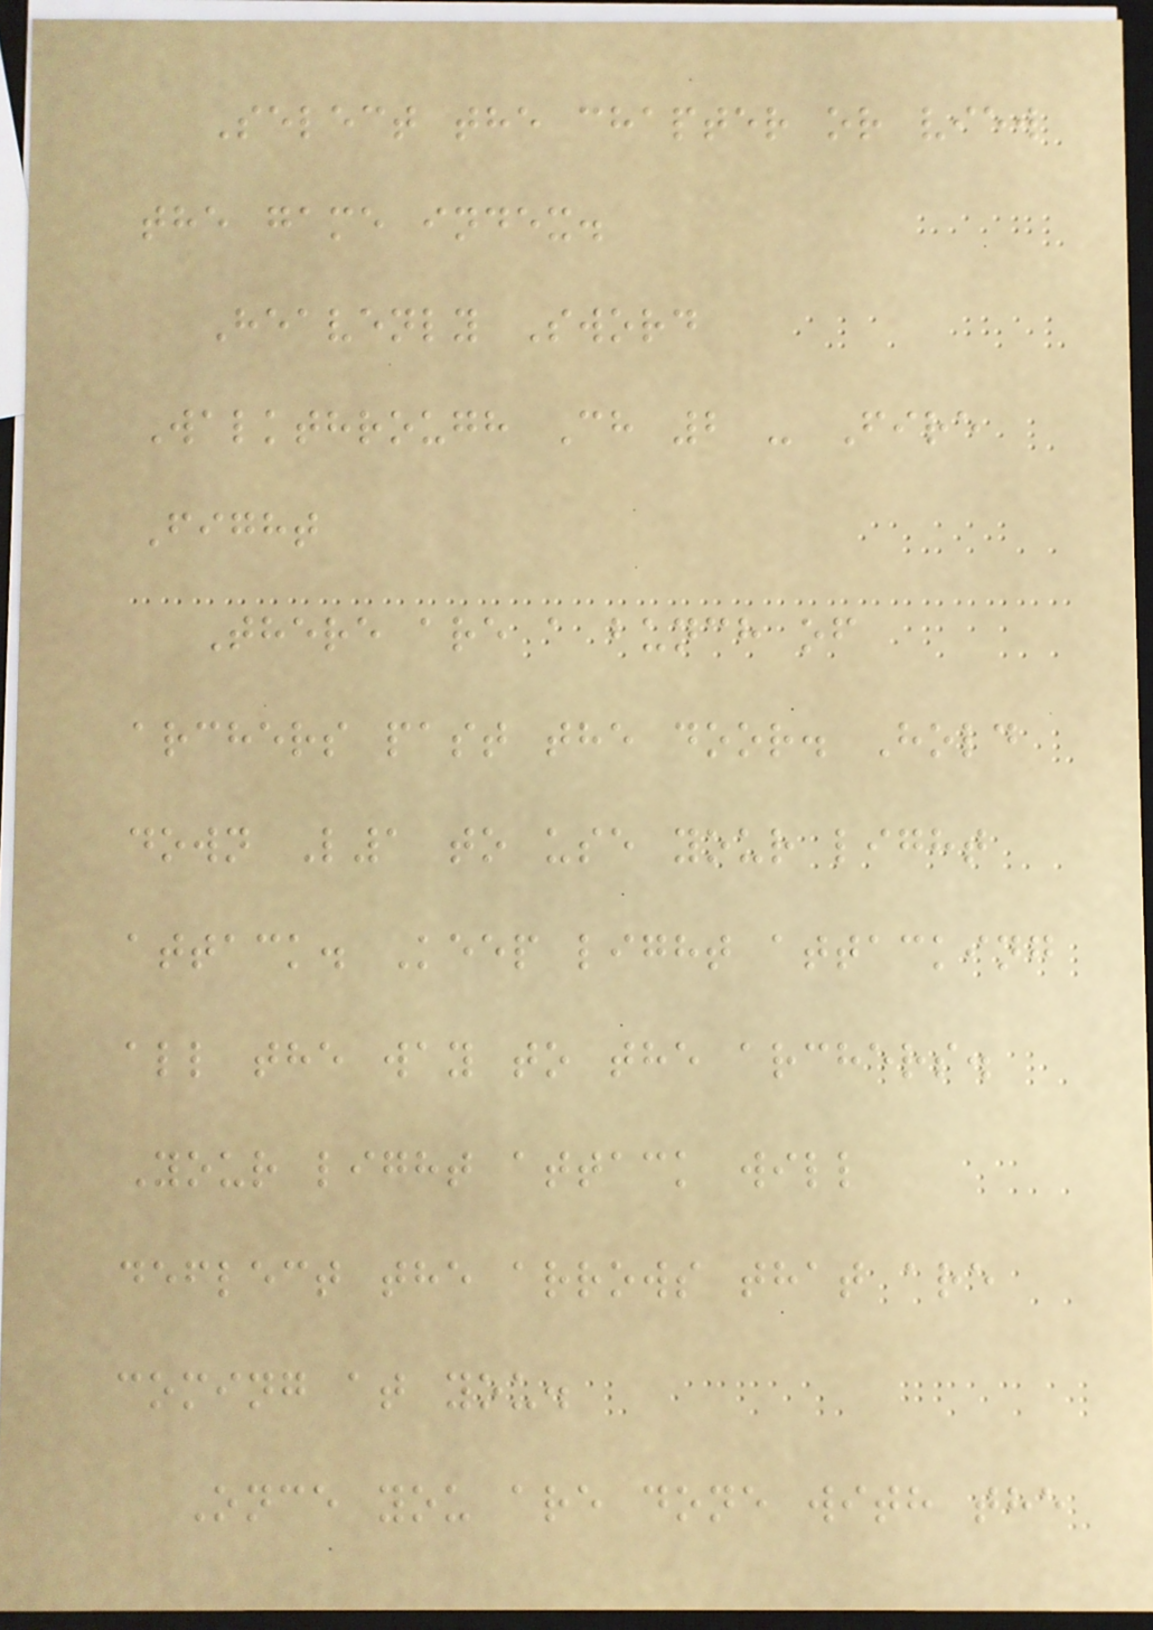Select the chapter or view
the game index.
Heavenly Sword
Walkthrough Ch 2 - Fire
Fight
There are a bunch of
archers past the door. Hold
down L1 to use your light
attack. Keep light attacking
all the way to the archers.
Your light attack will
deflect the arrows that are
coming at you.
Once you are done with the
